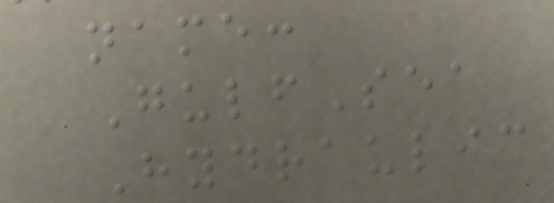name:
GulfSea
Hydraulic
